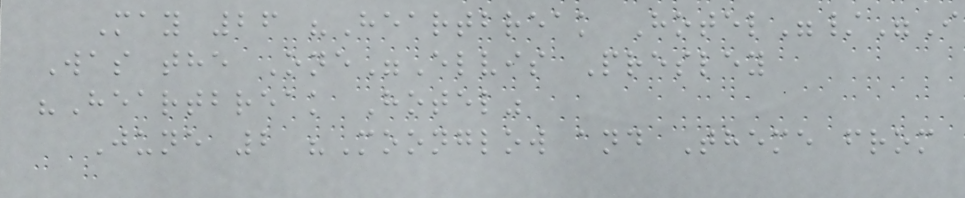May 26 "Heartbreak Hotel"/"I
Was the One"Elvis Presley
"Heartbreak Hotel"
June 2 "Moonglow and Theme from
